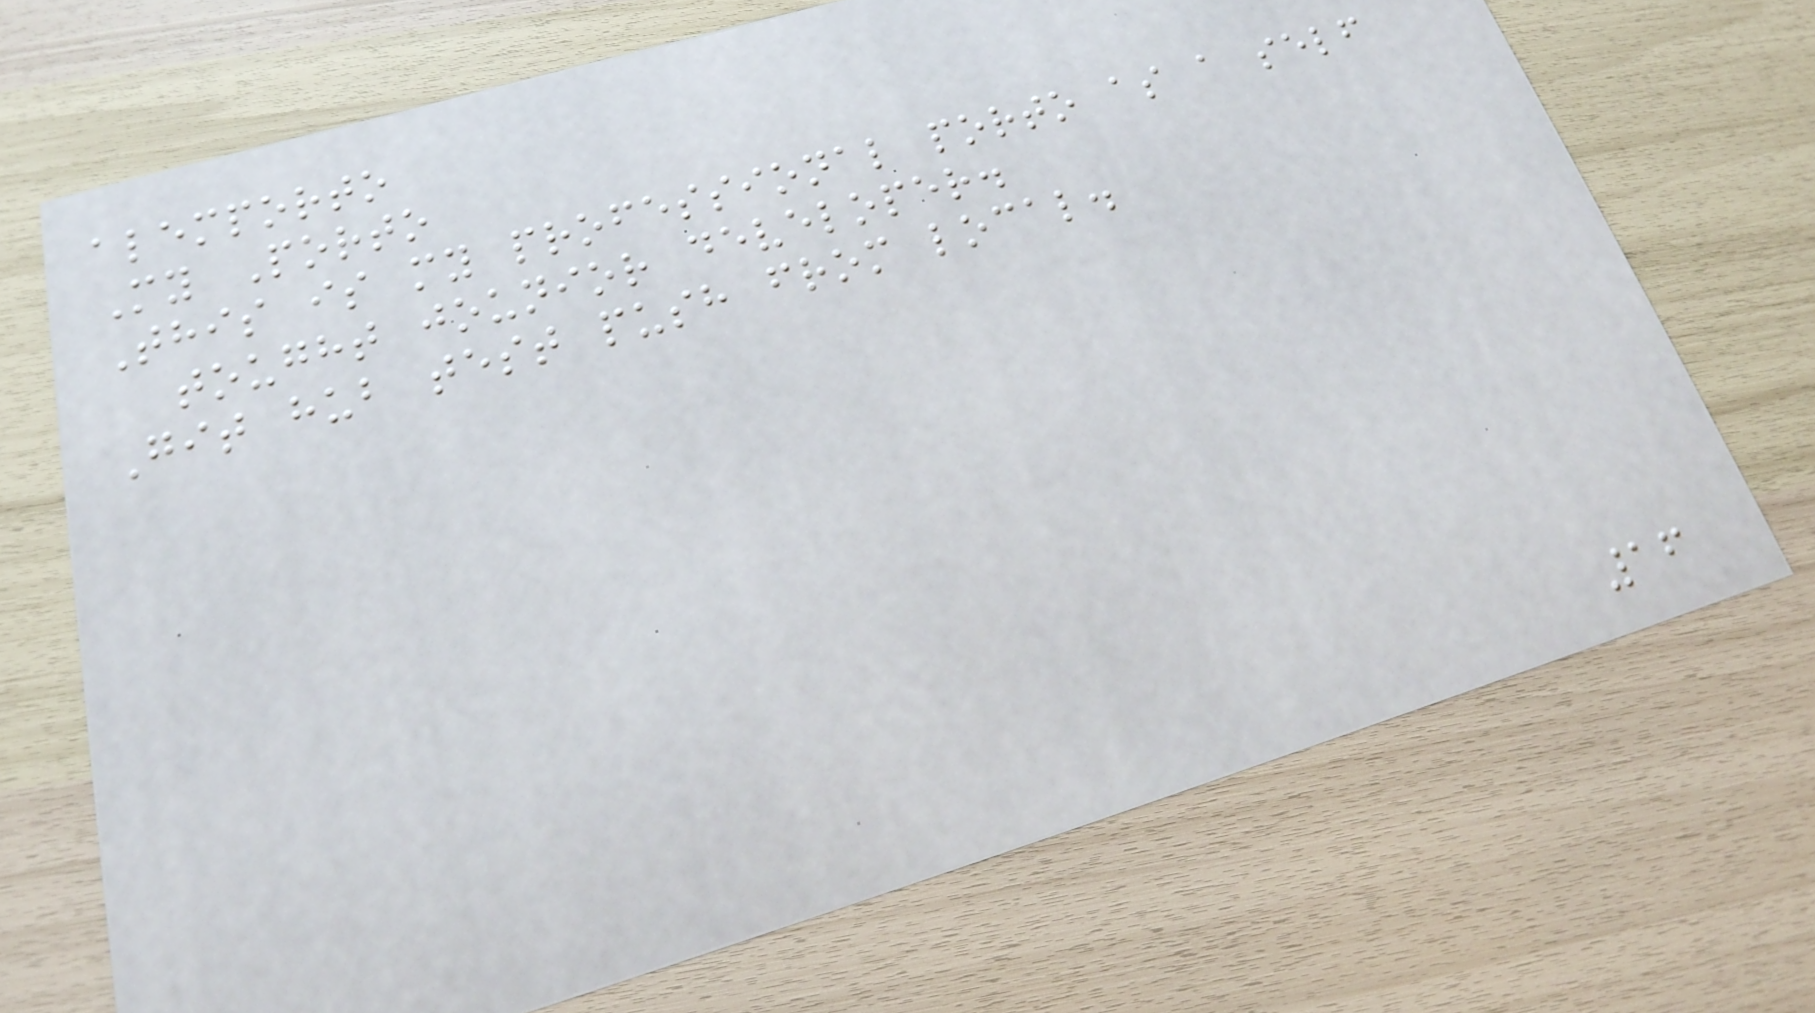alemporto
My Porto
This is my professional porto as a self
tought jounior developer.
Git hub test push from local.
16
